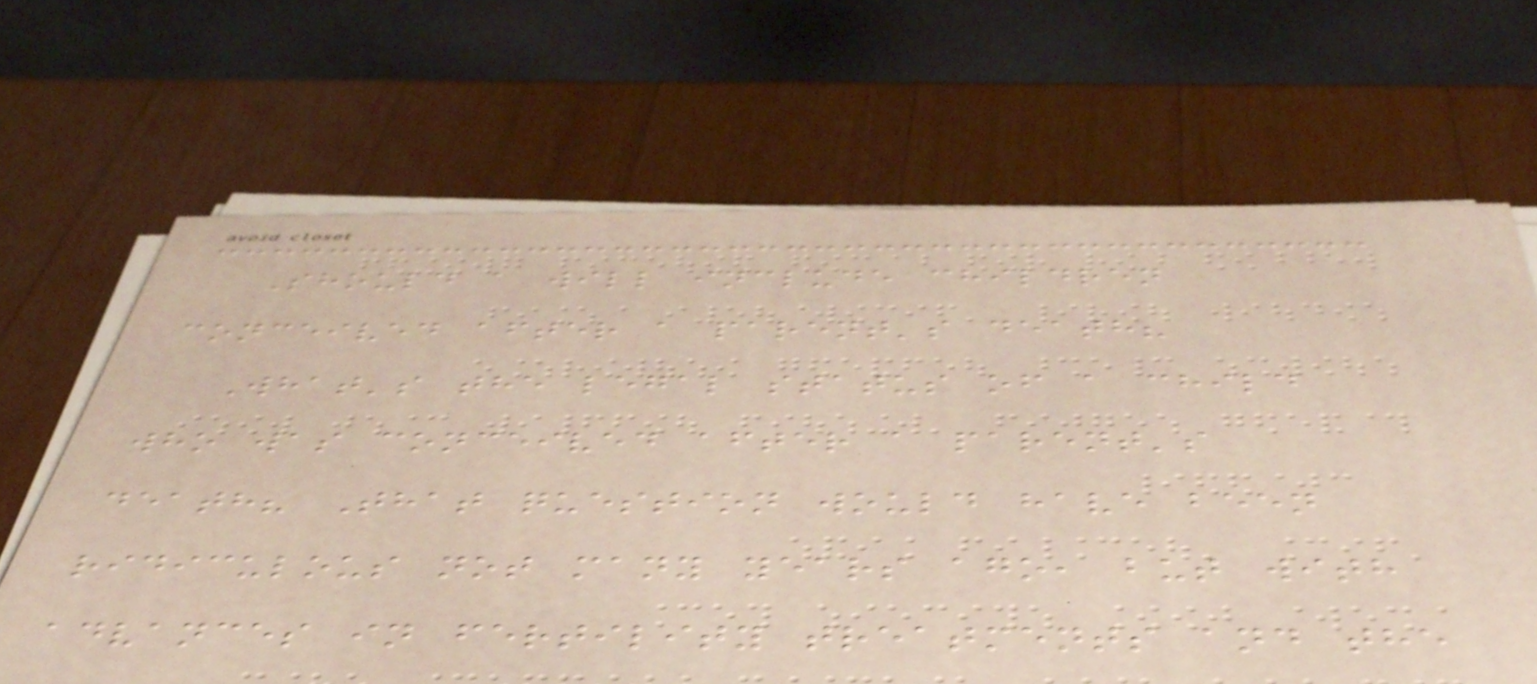Should a will include children
conceived after a parent's death?
What's the legal status of a child
who was conceived after a parent's
death? That question would have been
ridiculous not many years ago, but with
advances in fertility treatments and the
